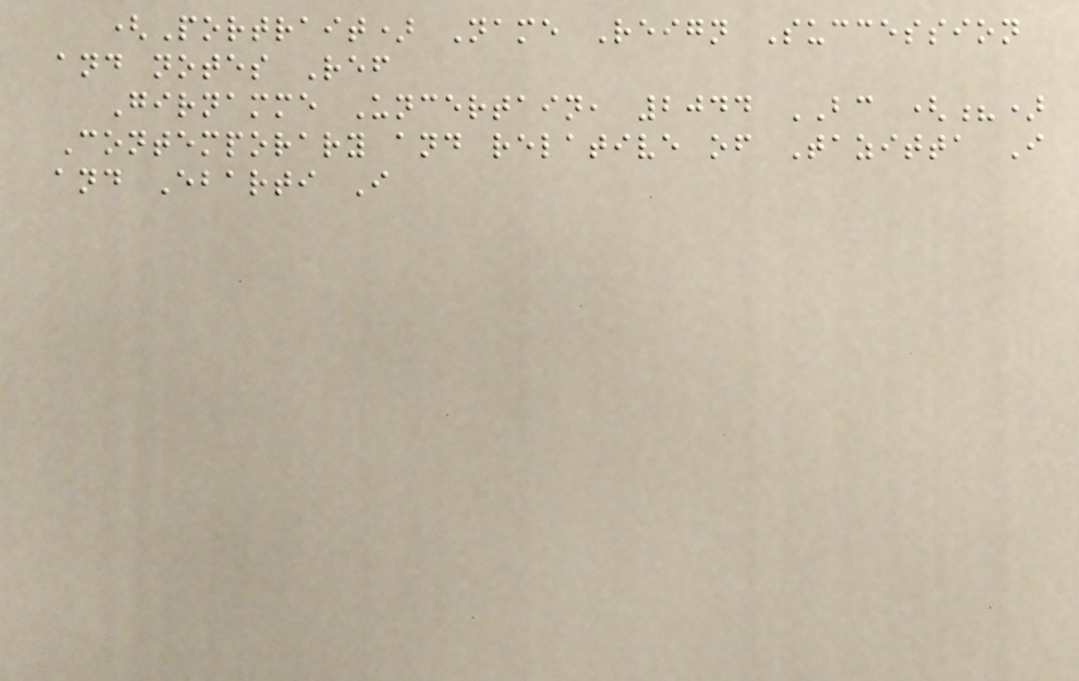(Portrait) Name Reign Succession
and notes Ref
Girnamme Uncertain, 2044 BC (?)
Contemporary and relative of Tazitta I
and Ebarti I
